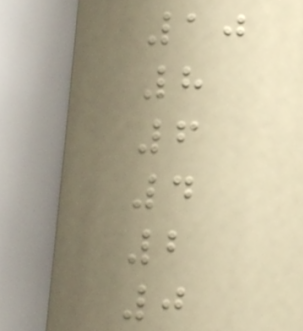10
8
6
4
2
0
